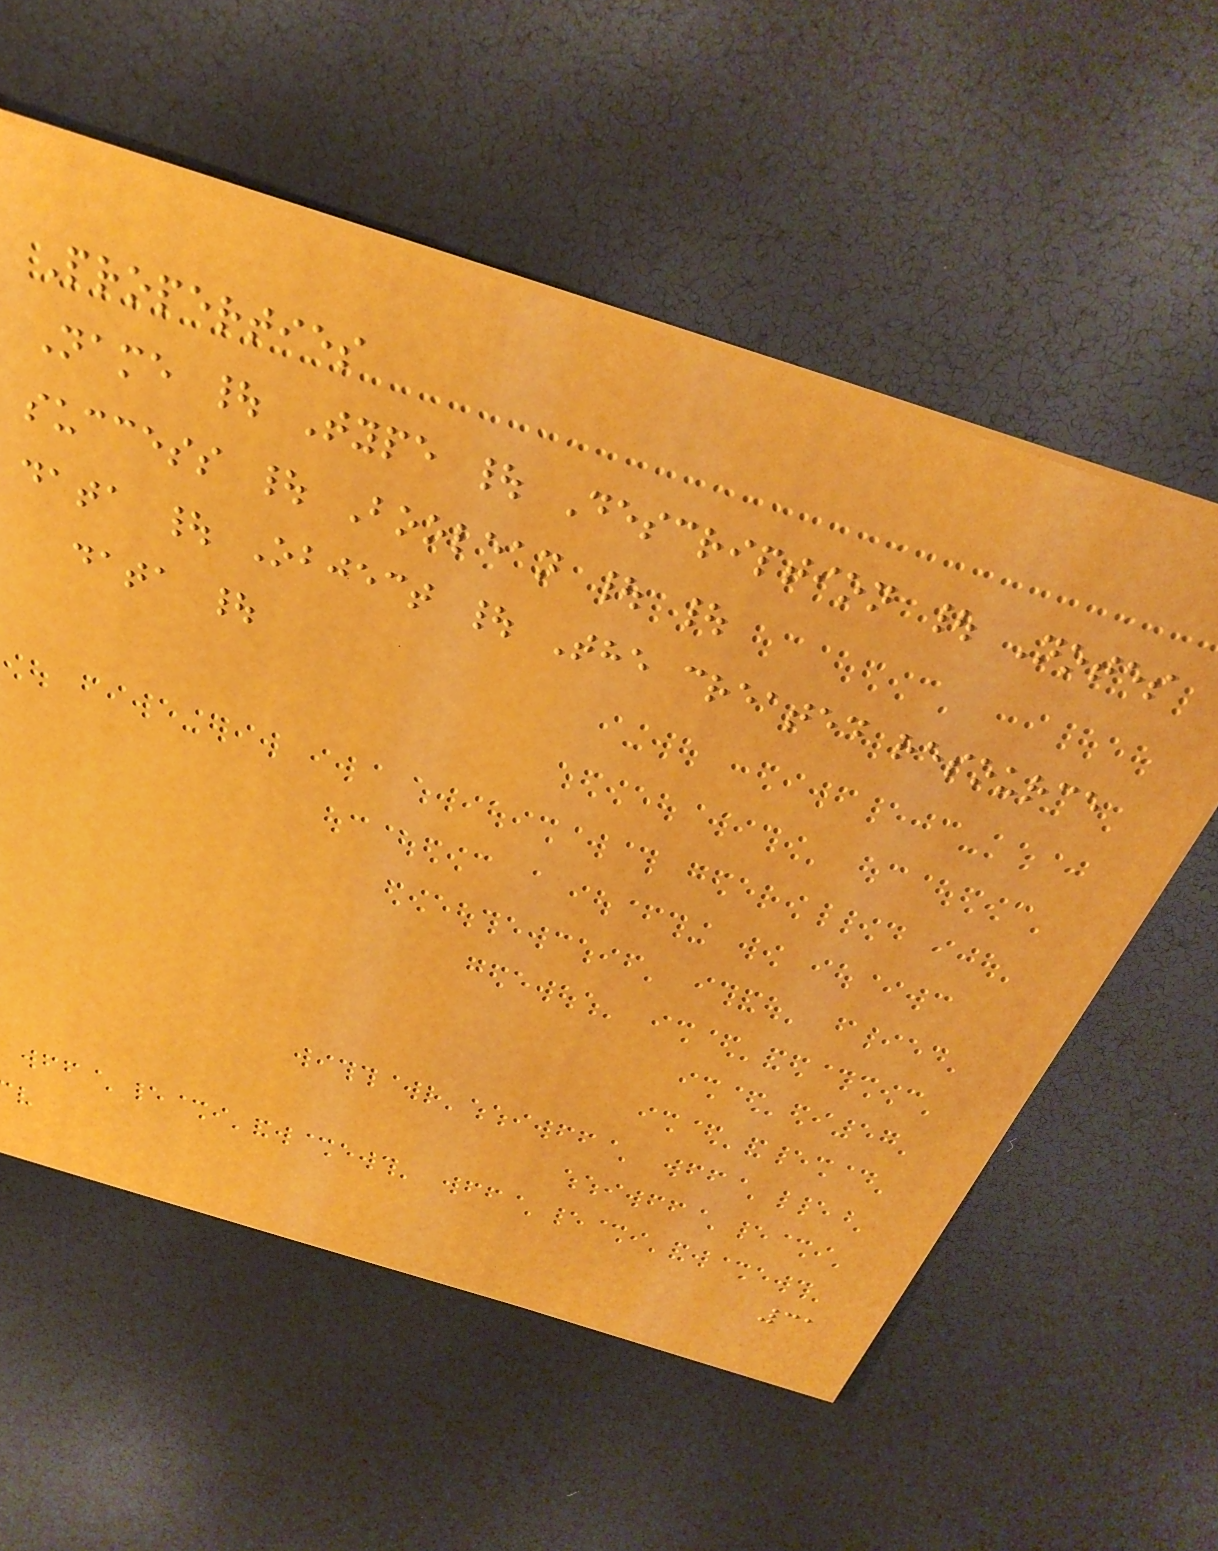Properties
Name | Type | Description | Notes
success | Boolean | |
data | Object | The created resource
data |
31
